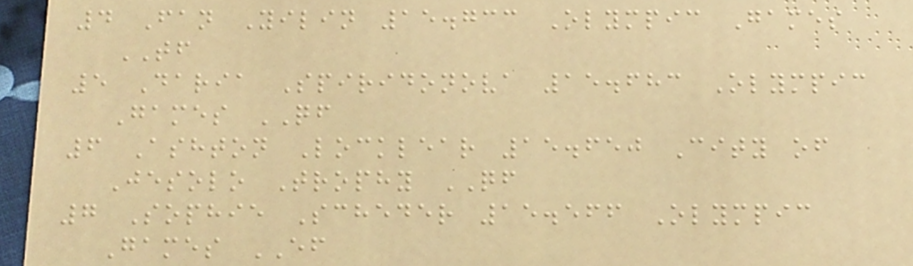4 Fan Yilin 15.733 Olympic Games
TF
5 Daria Spiridonova 15.683 Olympic
Games QF
6 Ashton Locklear 15.650 City of
Jesolo Trophy QF
7 Sophie Scheder 15.566 Olympic
Games EF
